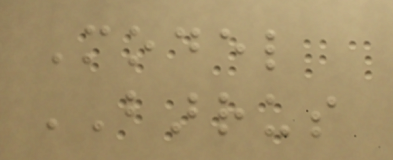Model
BARRUS
